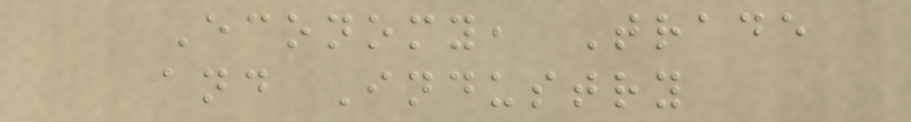Economy, Trade
and Industry
